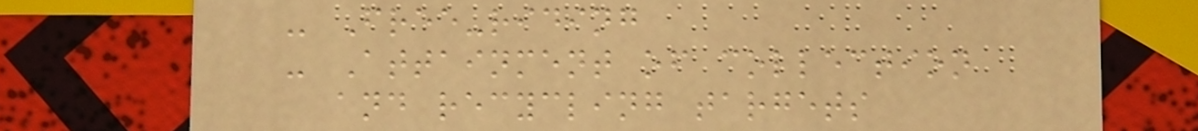- Free-riding
- Attainment of collection
and recycling targets
